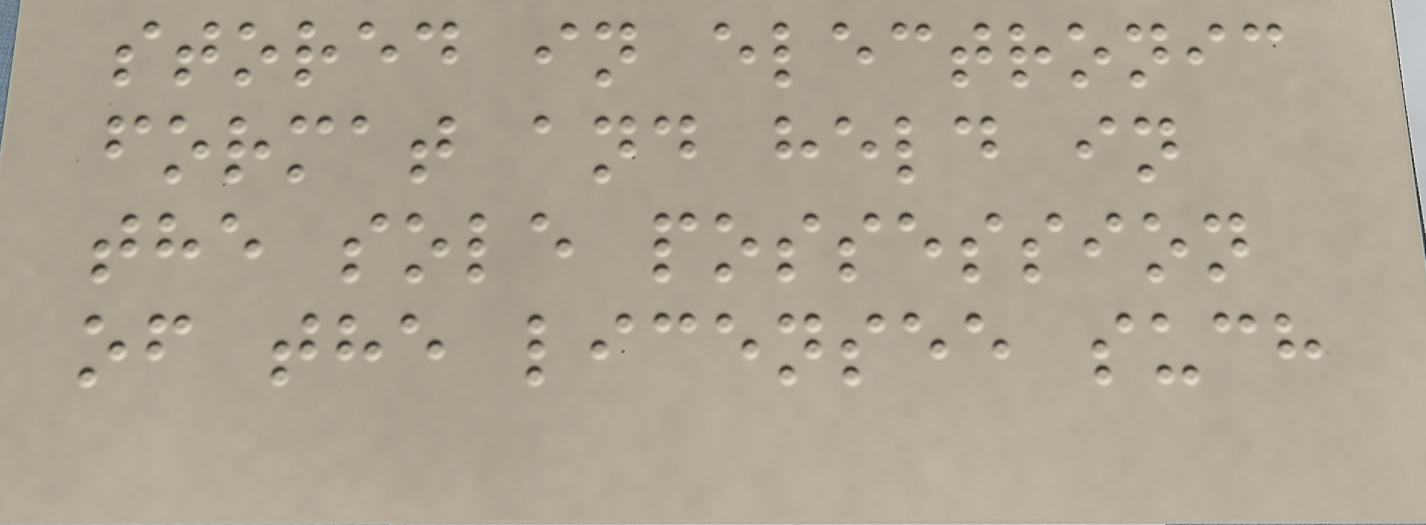stored in electronic
format and held in
the sole possession
of the licensee such
